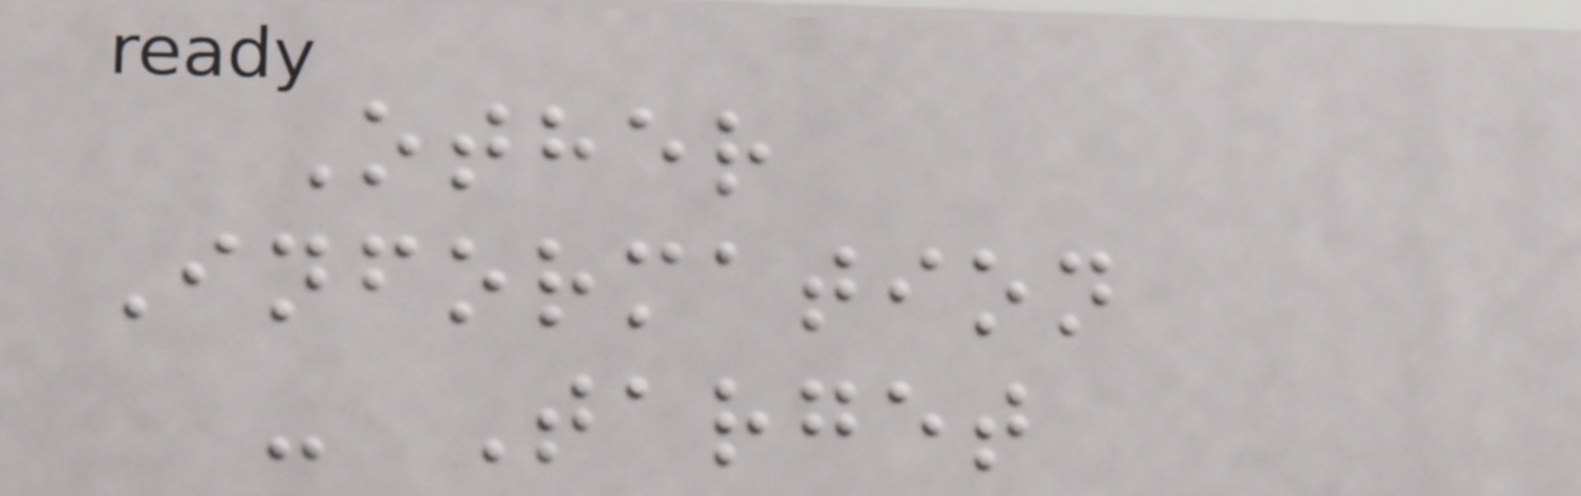Other
Information
- Target
